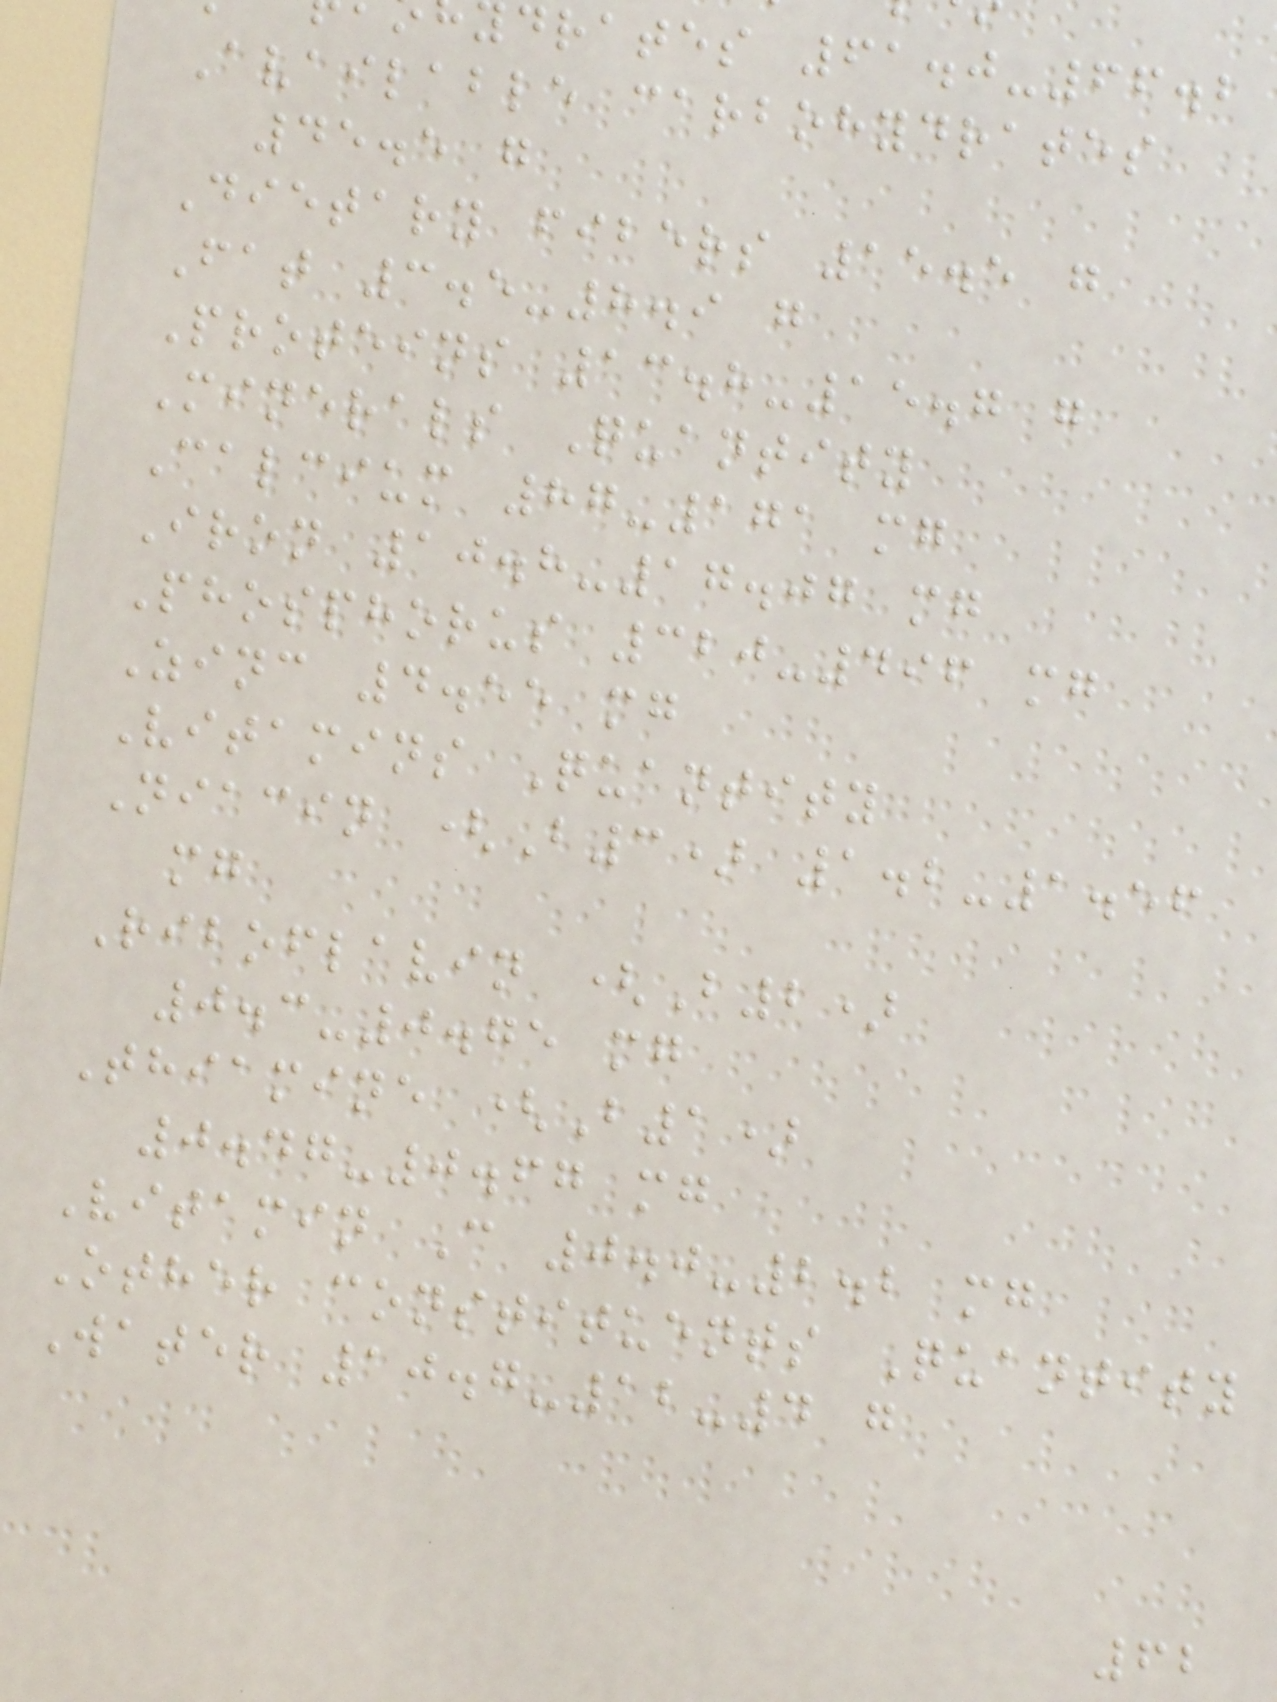drates 61.0-66.2
Available carbohydrates
45.5 g
Dietary fibers 15.5 g
Fat 3.5-8.9 g
Proteins 13.8-15.7 g
Minerals Quantity
Calcium 87-171 mg
Iron 10.8-17.07 mg
Phosphorus 320-496 mg
Zinc 4.55 mg
Vitamins Quantity
Niacin (B3) 1.2-1.56
mg
Riboflavin (B2)
0.3-0.75 mg
Thiamine (B1)
0.47-0.67 mg
Vitamin C 0.0-2.2 mg
Other constituents Quantity
Water 10.7-12-4 g
62
